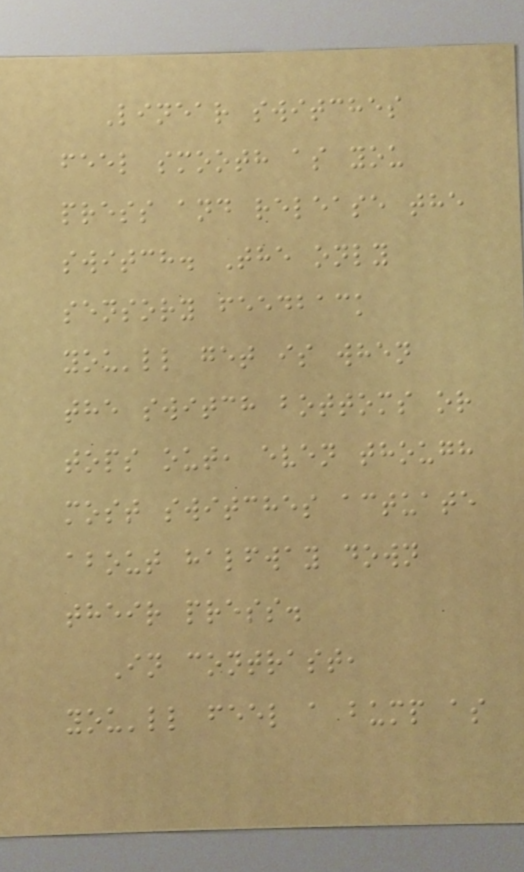Linear switches
feel smooth as you
press and release the
switch. The only
sensory feedback
you'll get is when
the switch bottoms or
tops out, even though
most switches actuate
about halfway down
their press.
In contrast,
you'll feel a bump as
